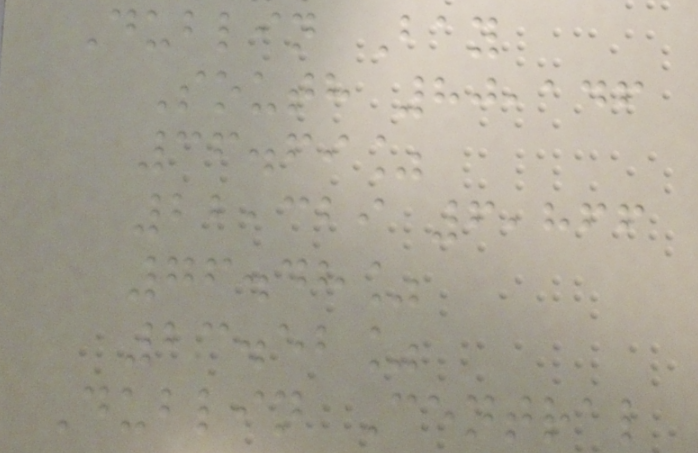Dublin Bay
South 80,146
36.69%
22,329 6,866
76.48%
23.52%
Dublin Central
